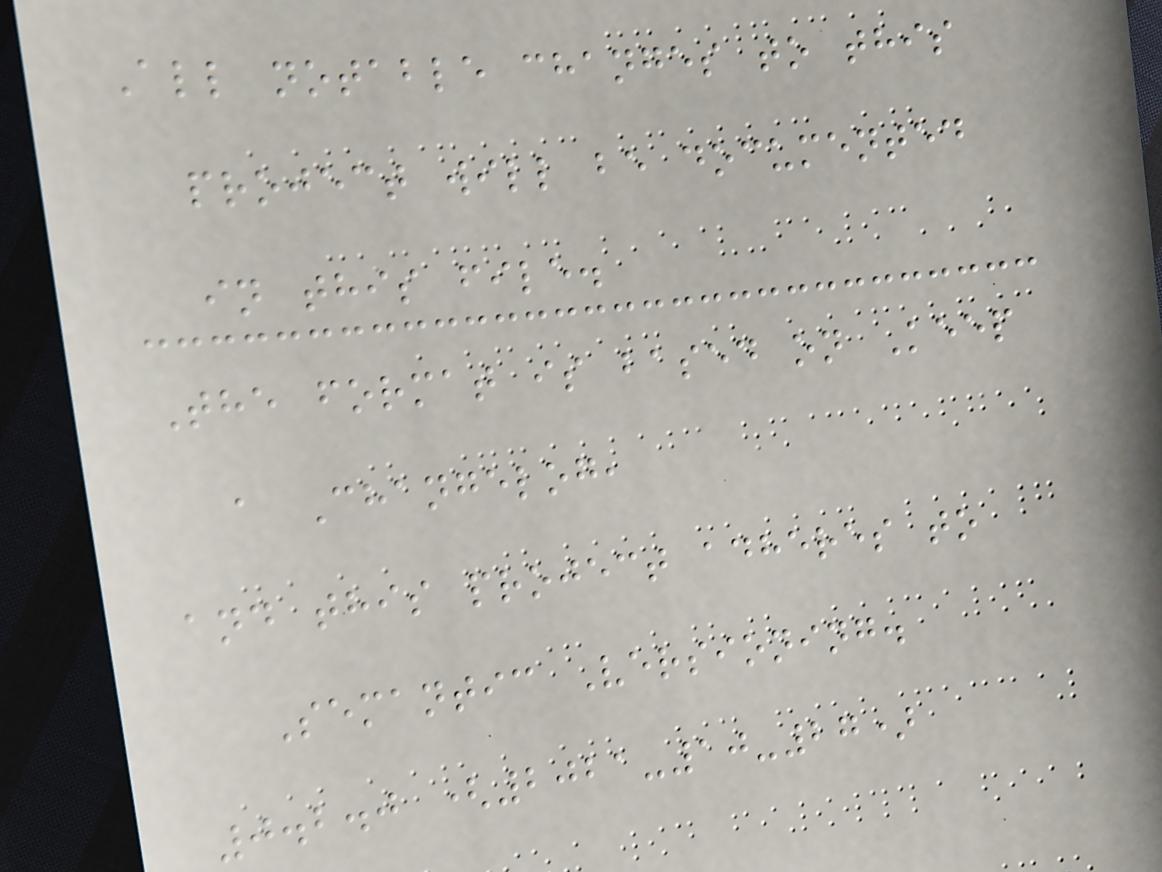All notable changes to this
project will be documented
in this file.
The format is based on Keep
a Changelog,
and this project adheres to
Semantic Versioning.
0.2.0 (2021-10-27)
